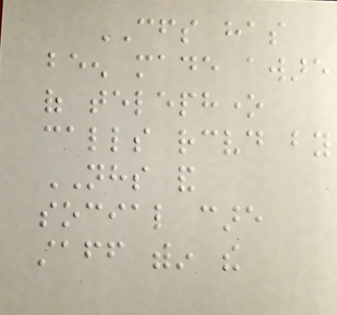CFS has
been made aware
of telephone
calls received by
NHS and
social care
staff within the
